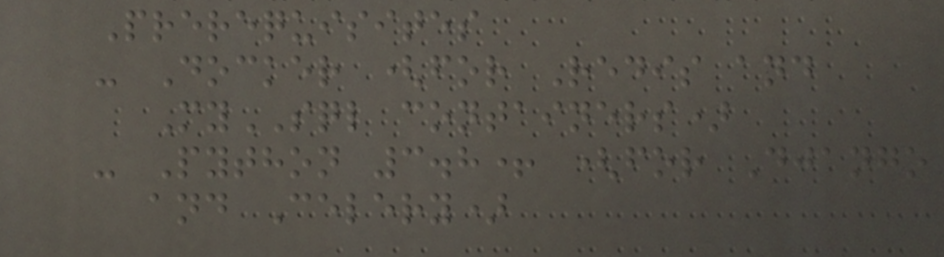Prerequisites
- Docker (for Redis and
MySQL containers)
- Python 3.8+ (for Django
and Celery)
